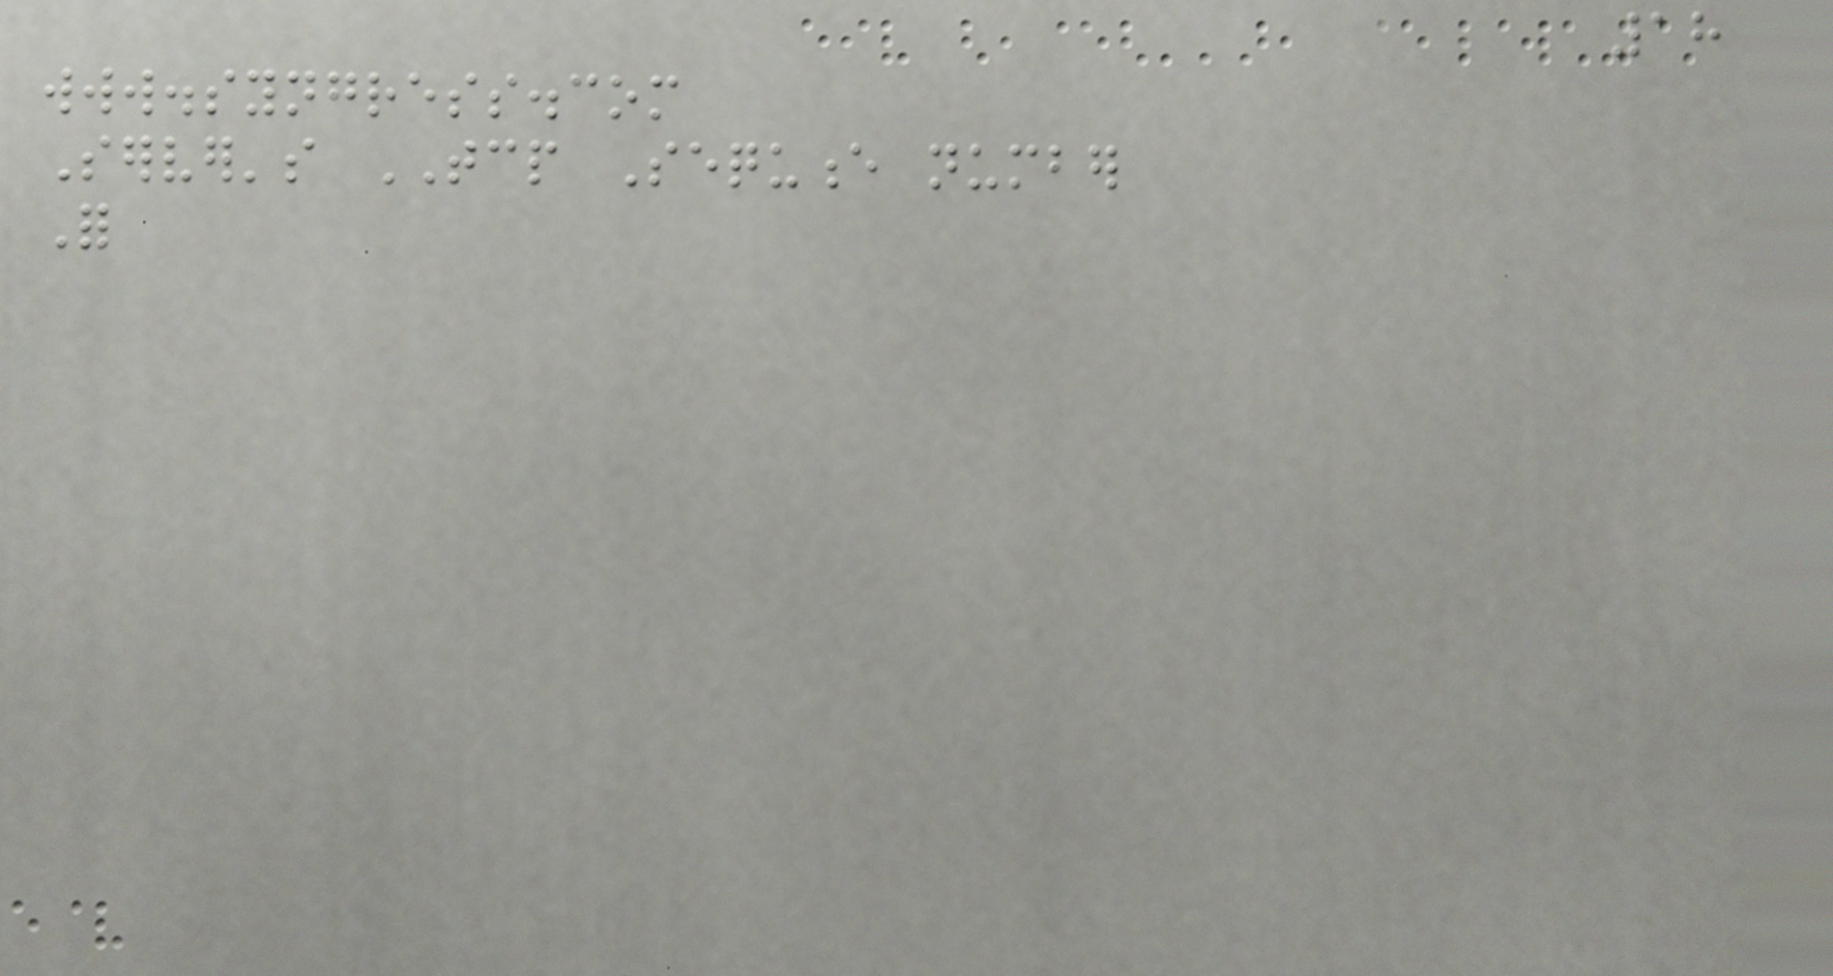18
www.syngress.com
Server's TCP Sequence number
For
